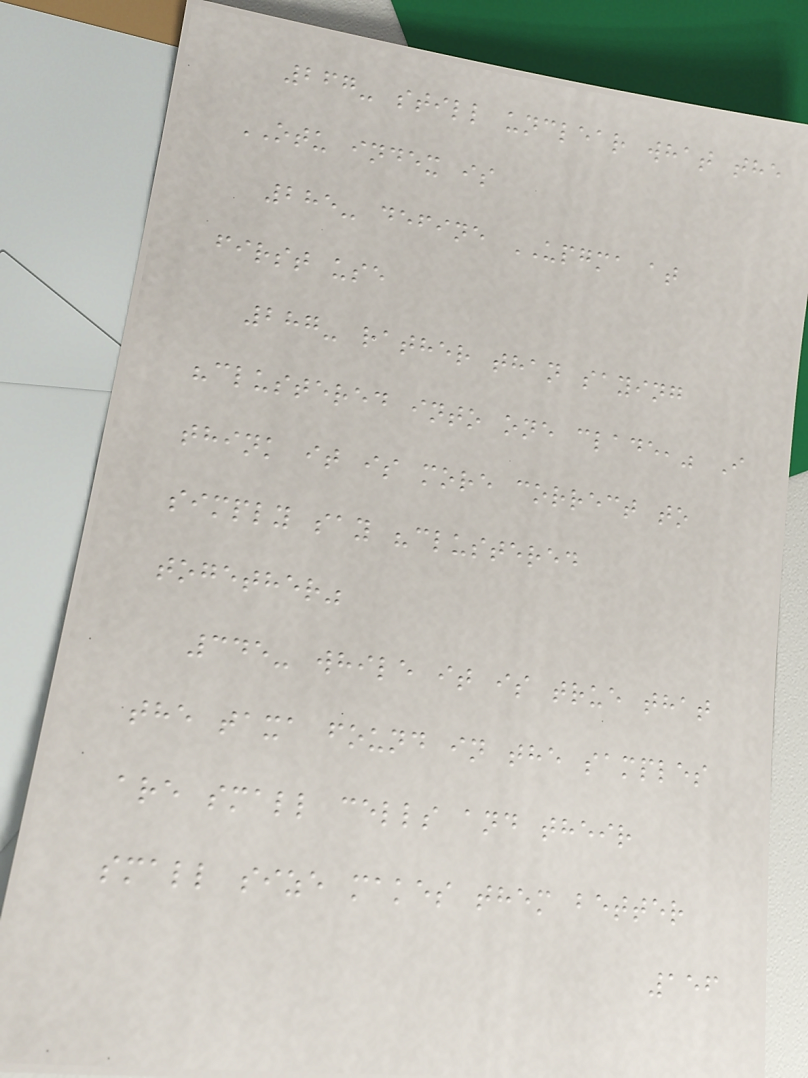267- still unclear what the
OTU index is
285- define UPGMA at
first use
287- rather than saying
"clustered into one clade," I
think it is more correct to
simply say "clustered
together"
345- while it is true that
the taxa found in the samples
are small cells and their
small size makes them better
156
